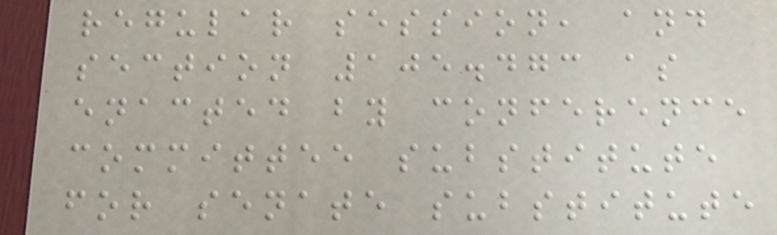regular session, and
section 105.473 as
enacted by conference
committee substitute
for senate substitute
